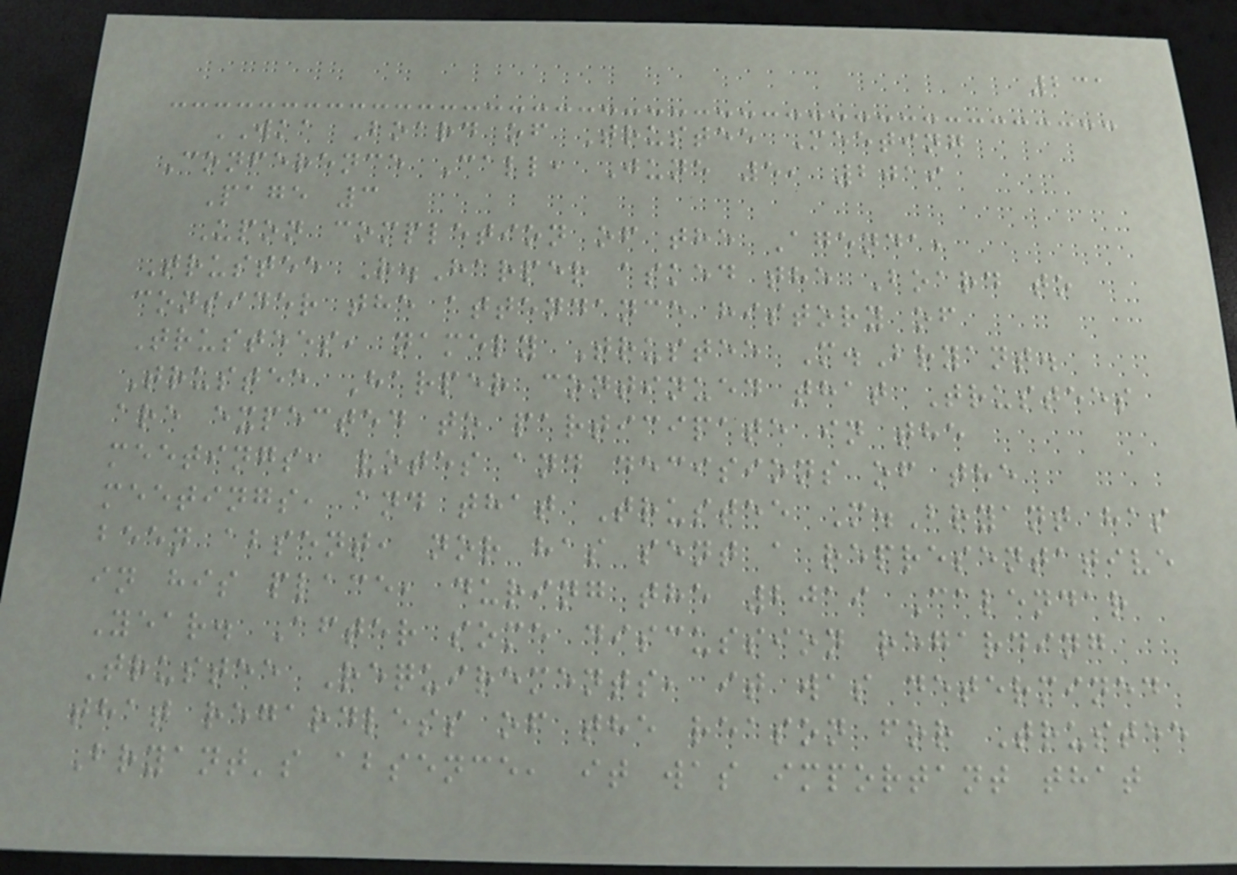231
WKA Board of Trustee Meeting
Conference Call, June 5, 2019
Page 3
Upon completion of the Agenda,
Trustee R.Harper asked the Board to
consider the attendance history of
Trustees, namely Trustee M.Bryant.
Trustee Harper continued that Trustees
are expected to participate in the
meetings, votes and decisions of the
meetings, and that Trustee M.Bryant has
been absent, nor has sent a representative
in his place, during the 2019 Calendar
Year. After some discussion regarding
Trustee Requirements, it was determined
that regardless of the reason for Trustee
Bryant's absence, it was important that
